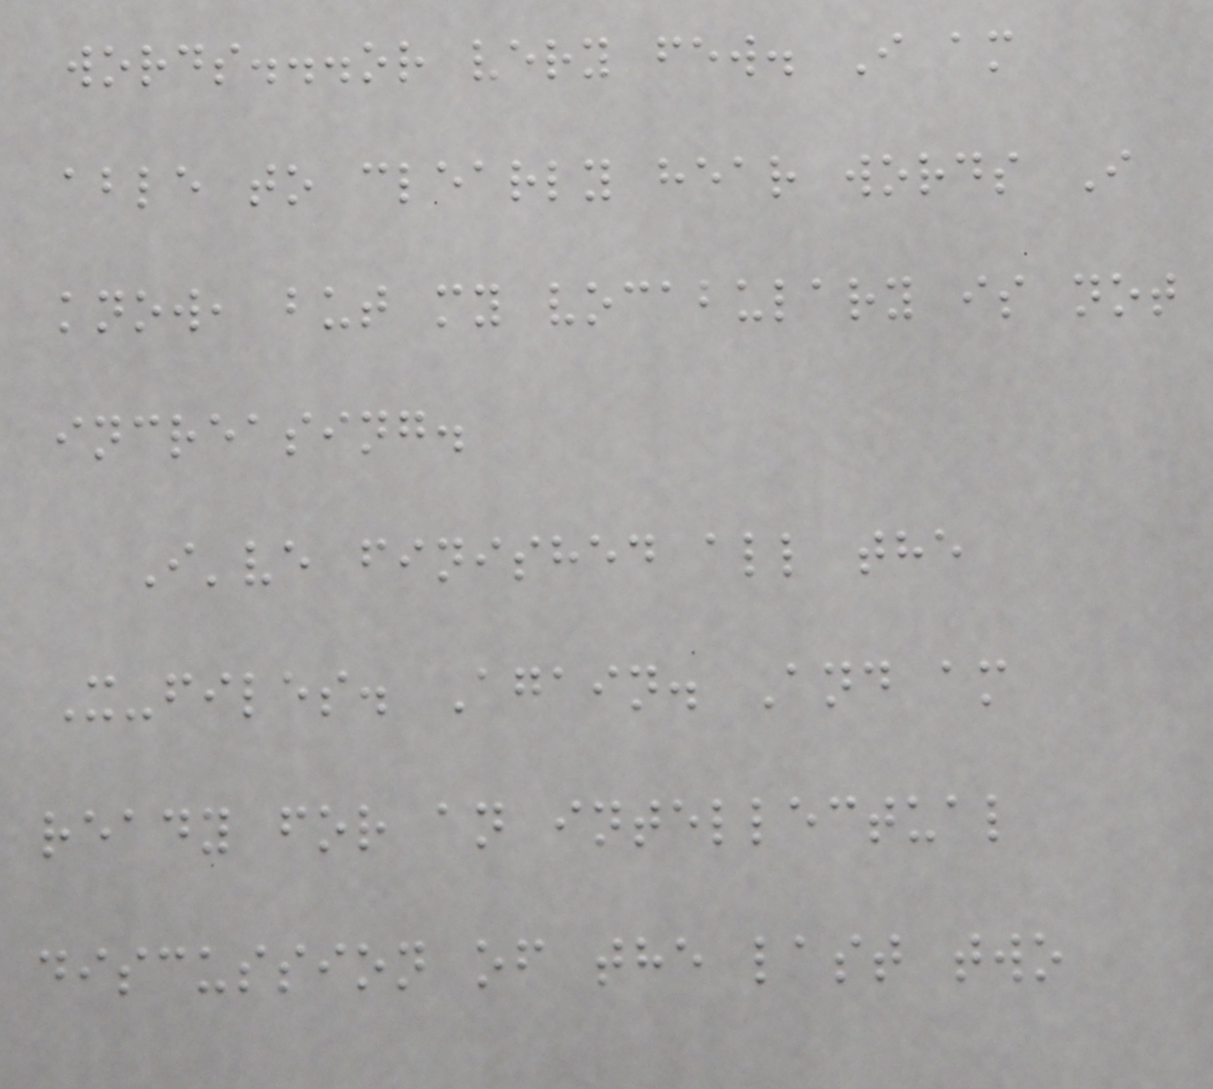words...or very few. I am
able to clearly hear words I
know, but my vocabulary is not
increasing.
I've finished all the
X-files. Again. And am
ready for an intellectual
discussion of the last two
